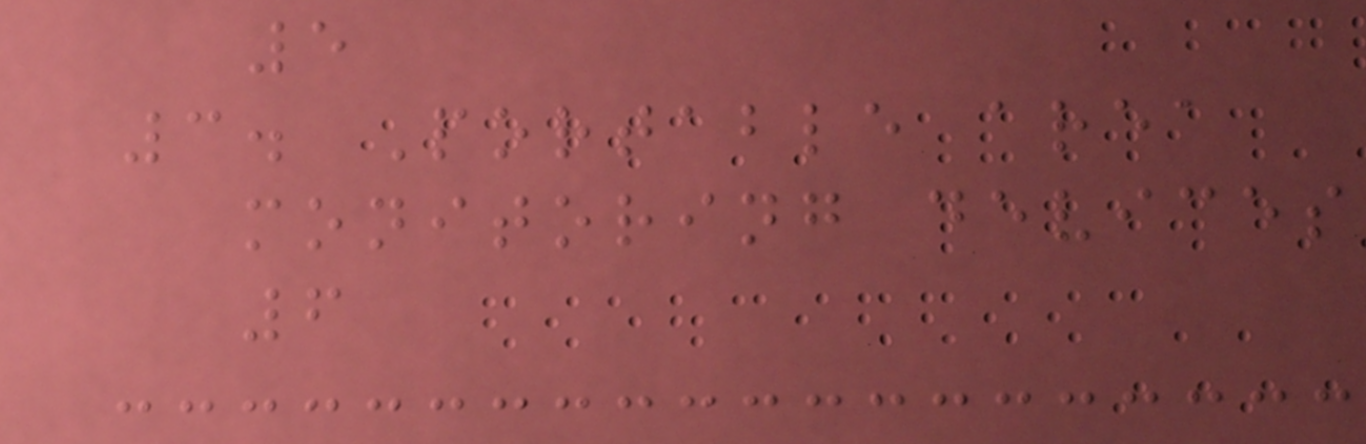5
3. Portable area
monitoring devices
6
